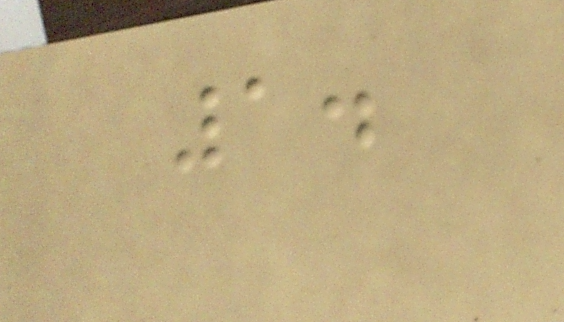1.
